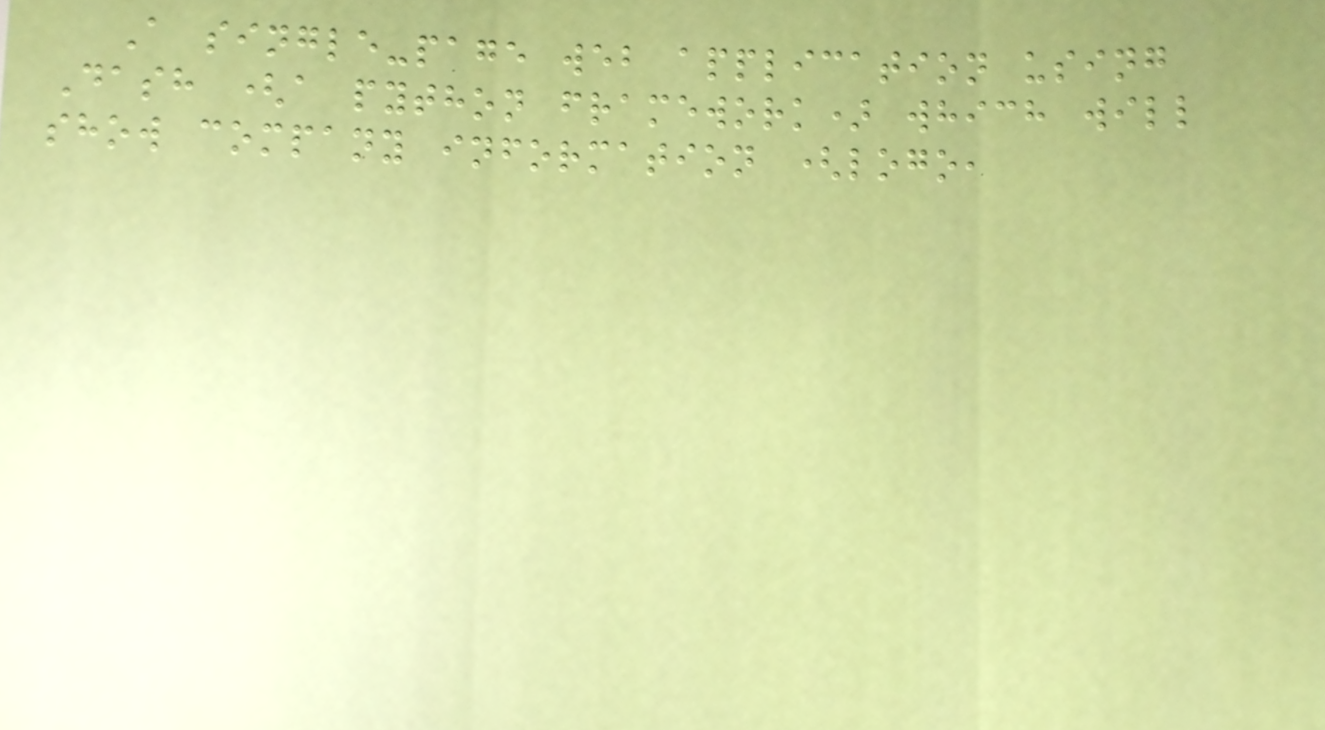A single-page web application using
Dash (a python framework) which will
show company information (logo,
